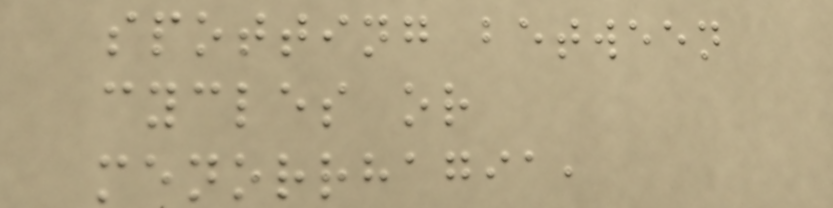spotting between
cycles or
menorrhagia,
